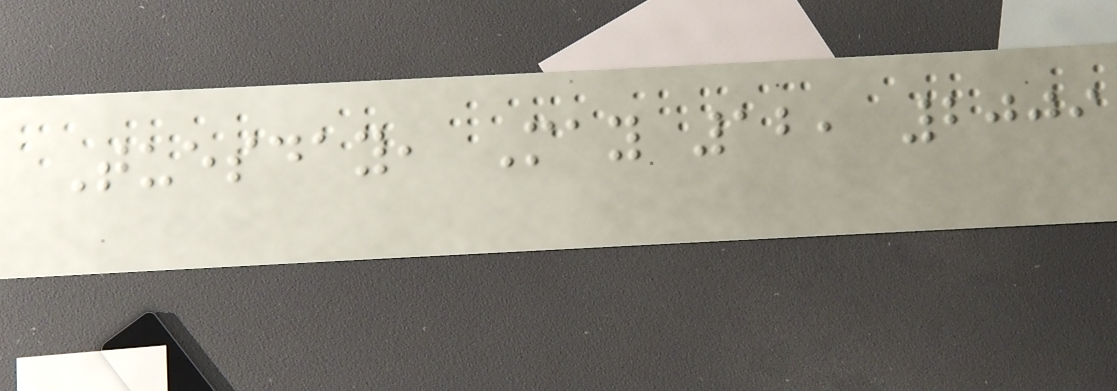Tuesday, May 12, 2009
